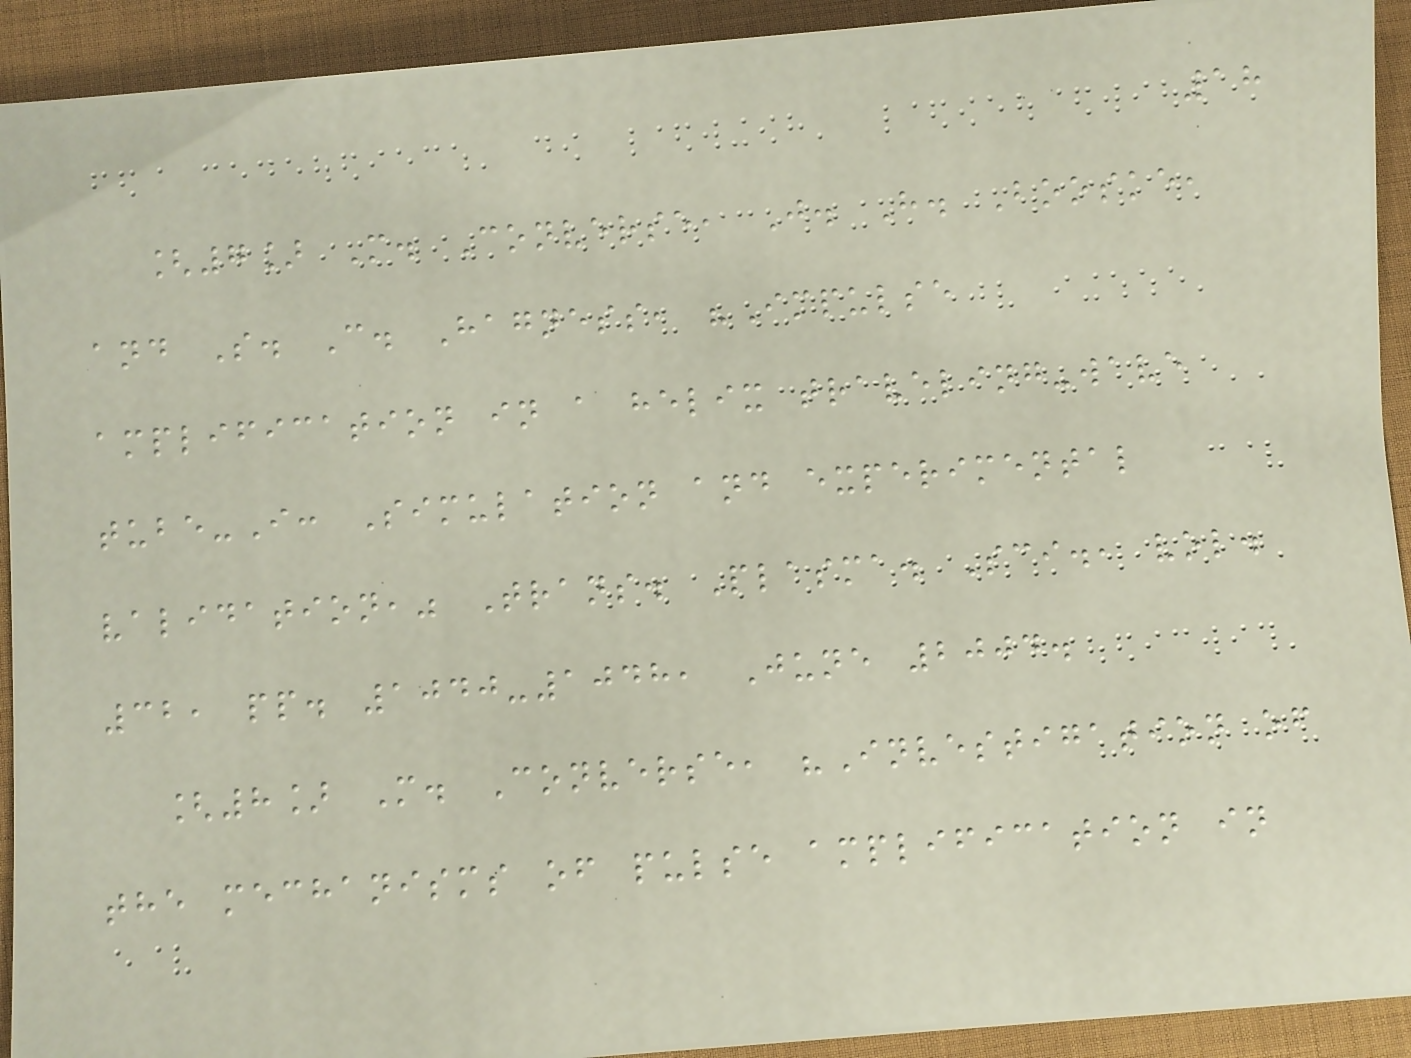18
[7] M. Converse, J. H. Booske,
and S. C. Hagness, "Impulse
amplification in a helix traveling-wave
tube-I: Simulation and experimental
validation," Trans. Plasma. Sci., vol.
32, pp. 1040-1048, June 2004.
[8] M. Converse, "Investigation of
the mechanisms of pulse amplification in
